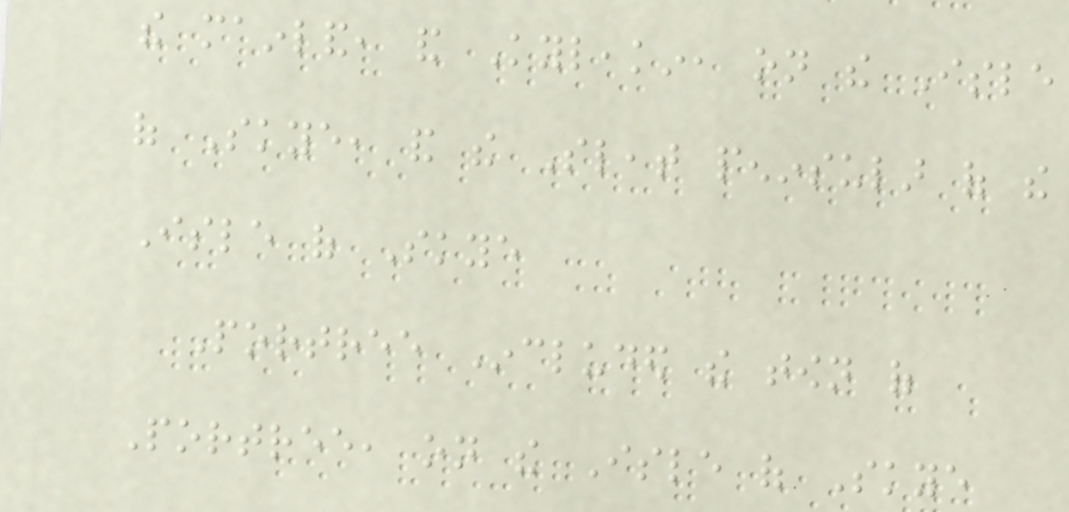the mainland, and Kyleakin, on the Isle
of Skye, and the Sleat peninsular of the
Isle of Skye
Portree Included the town of
Portree, on the Isle of Skye
